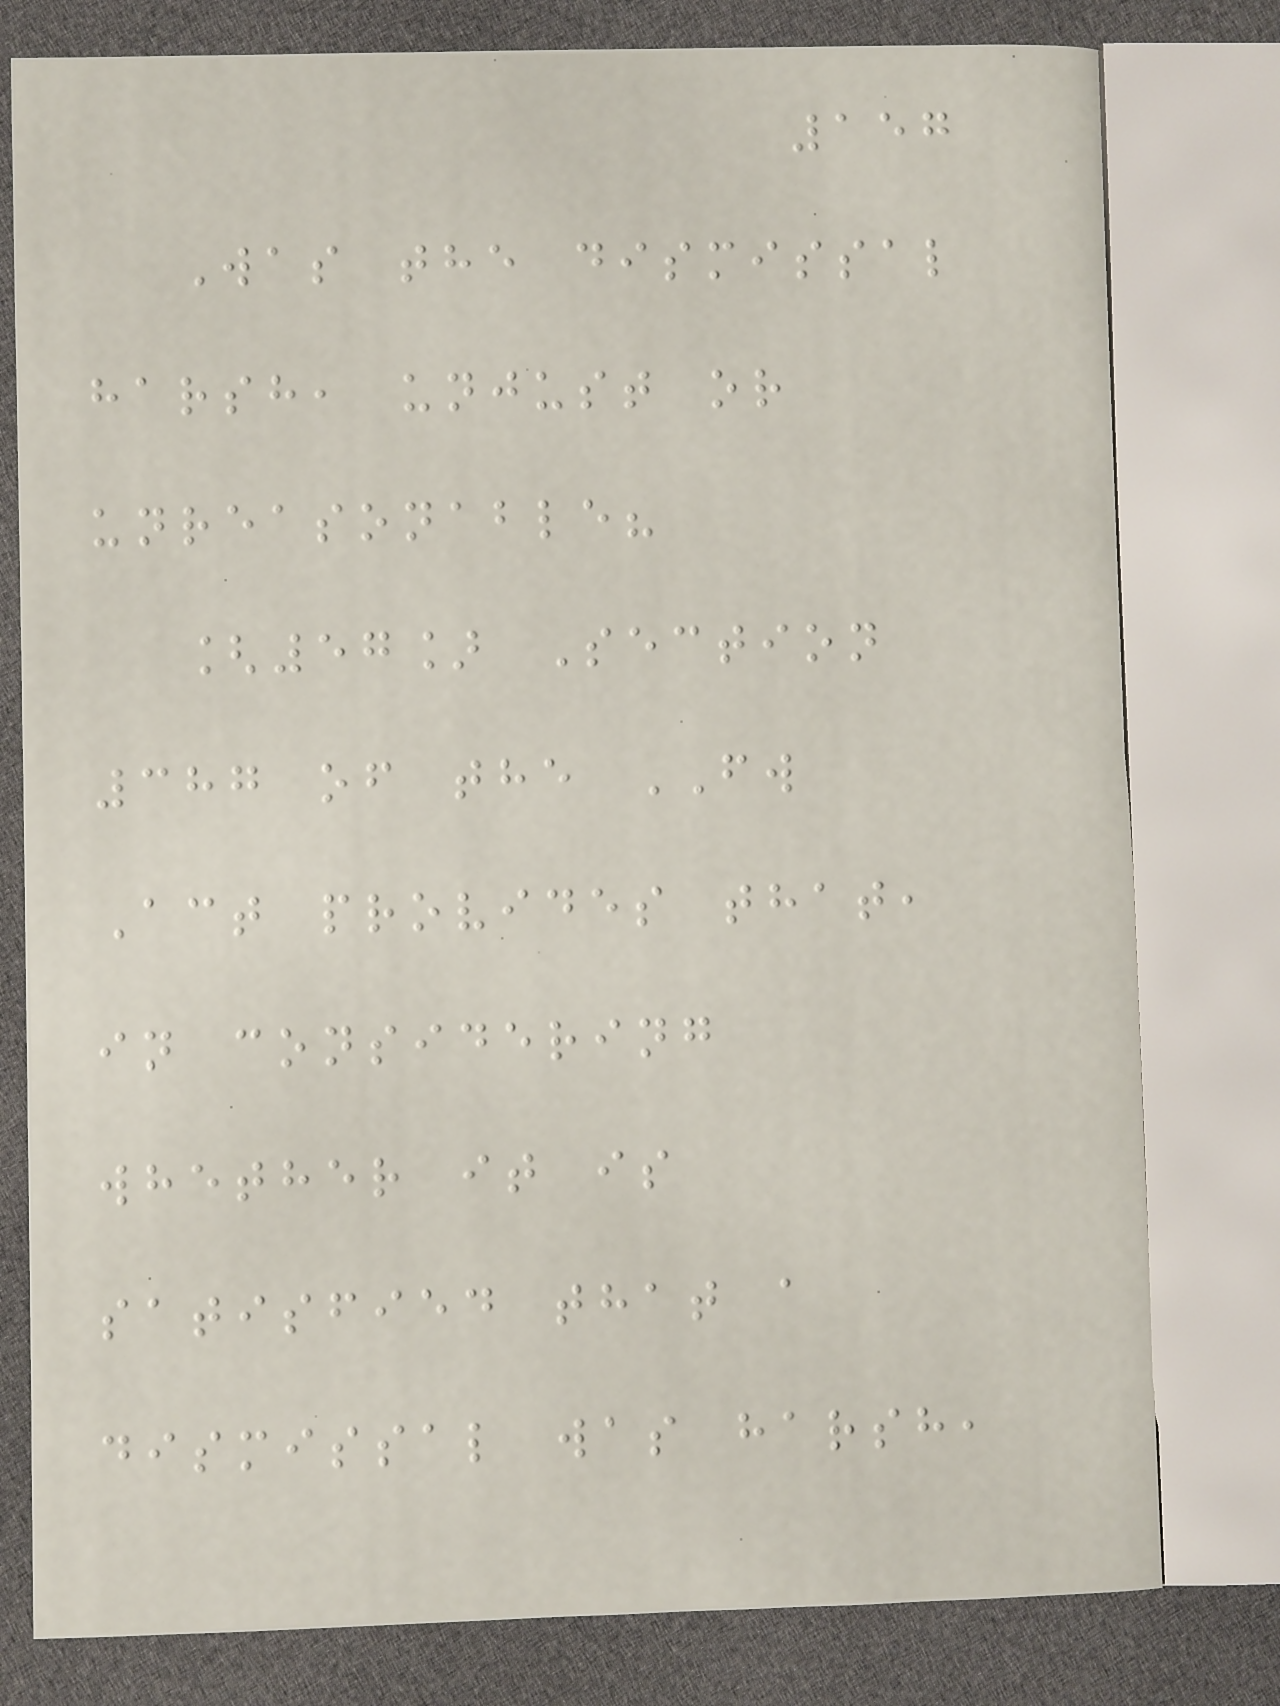157
Was the dismissal
harsh, unjust or
unreasonable?
[57] Section
387 of the FW
Act provides that,
in considering
whether it is
satisfied that a
dismissal was harsh,
